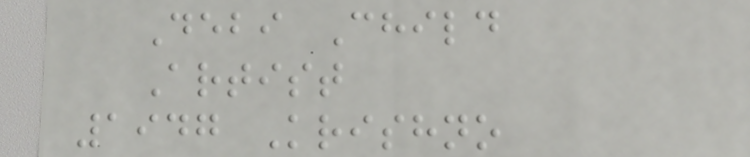Debi Child
Artist
1947 Krishno
